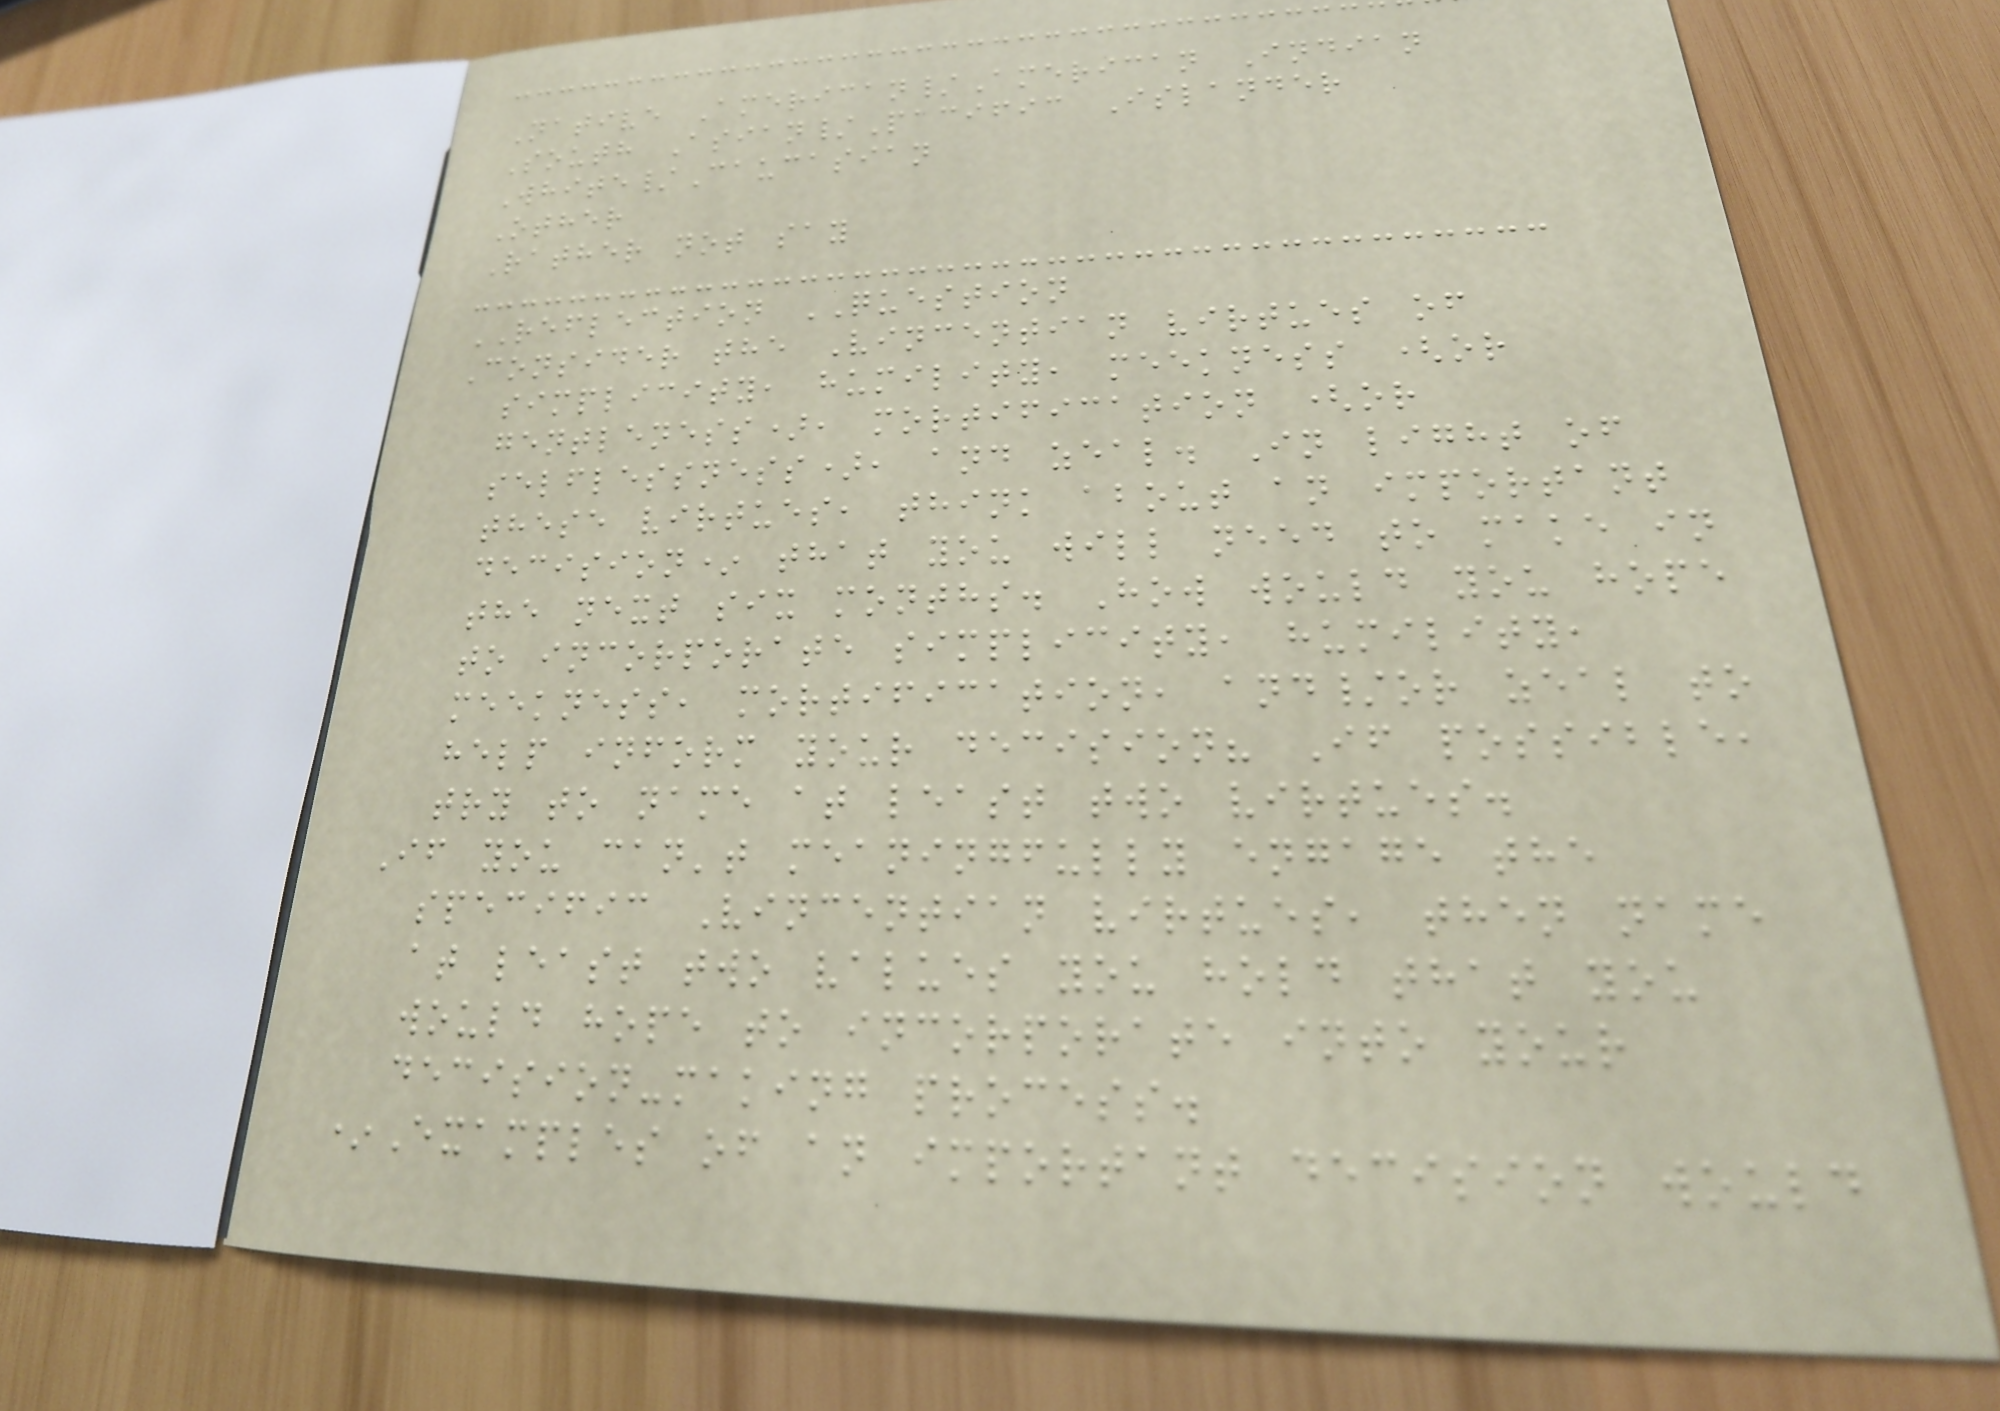Native American/American Indian
South Asian/Pacific Islander
White/Caucasian
Other
Rather not say
REFLECTION QUESTION
Consider the Vincentian virtues of
simplicity, humility, meekness (or
gentleness), mortification (or
selflessness), and zeal. In light of
these virtues, think about an important
decision* that you will need to make in
the next six months. How would you hope
to incorporate simplicity, humility,
meekness, mortification, and/or zeal to
help inform your decision? If possible,
try to name at least two virtues.
If you can't meaningfully engage the
specific Vincentian virtues, then name
at least two values you hold that you
would hope to incorporate into your
decision-making process.
*Examples of an important decision would
